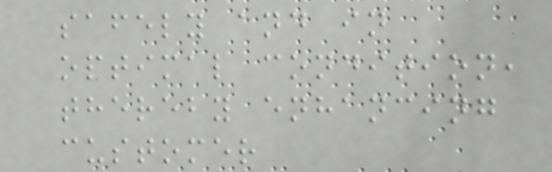safely and in
optimal condition,
thereby enhancing
customer
